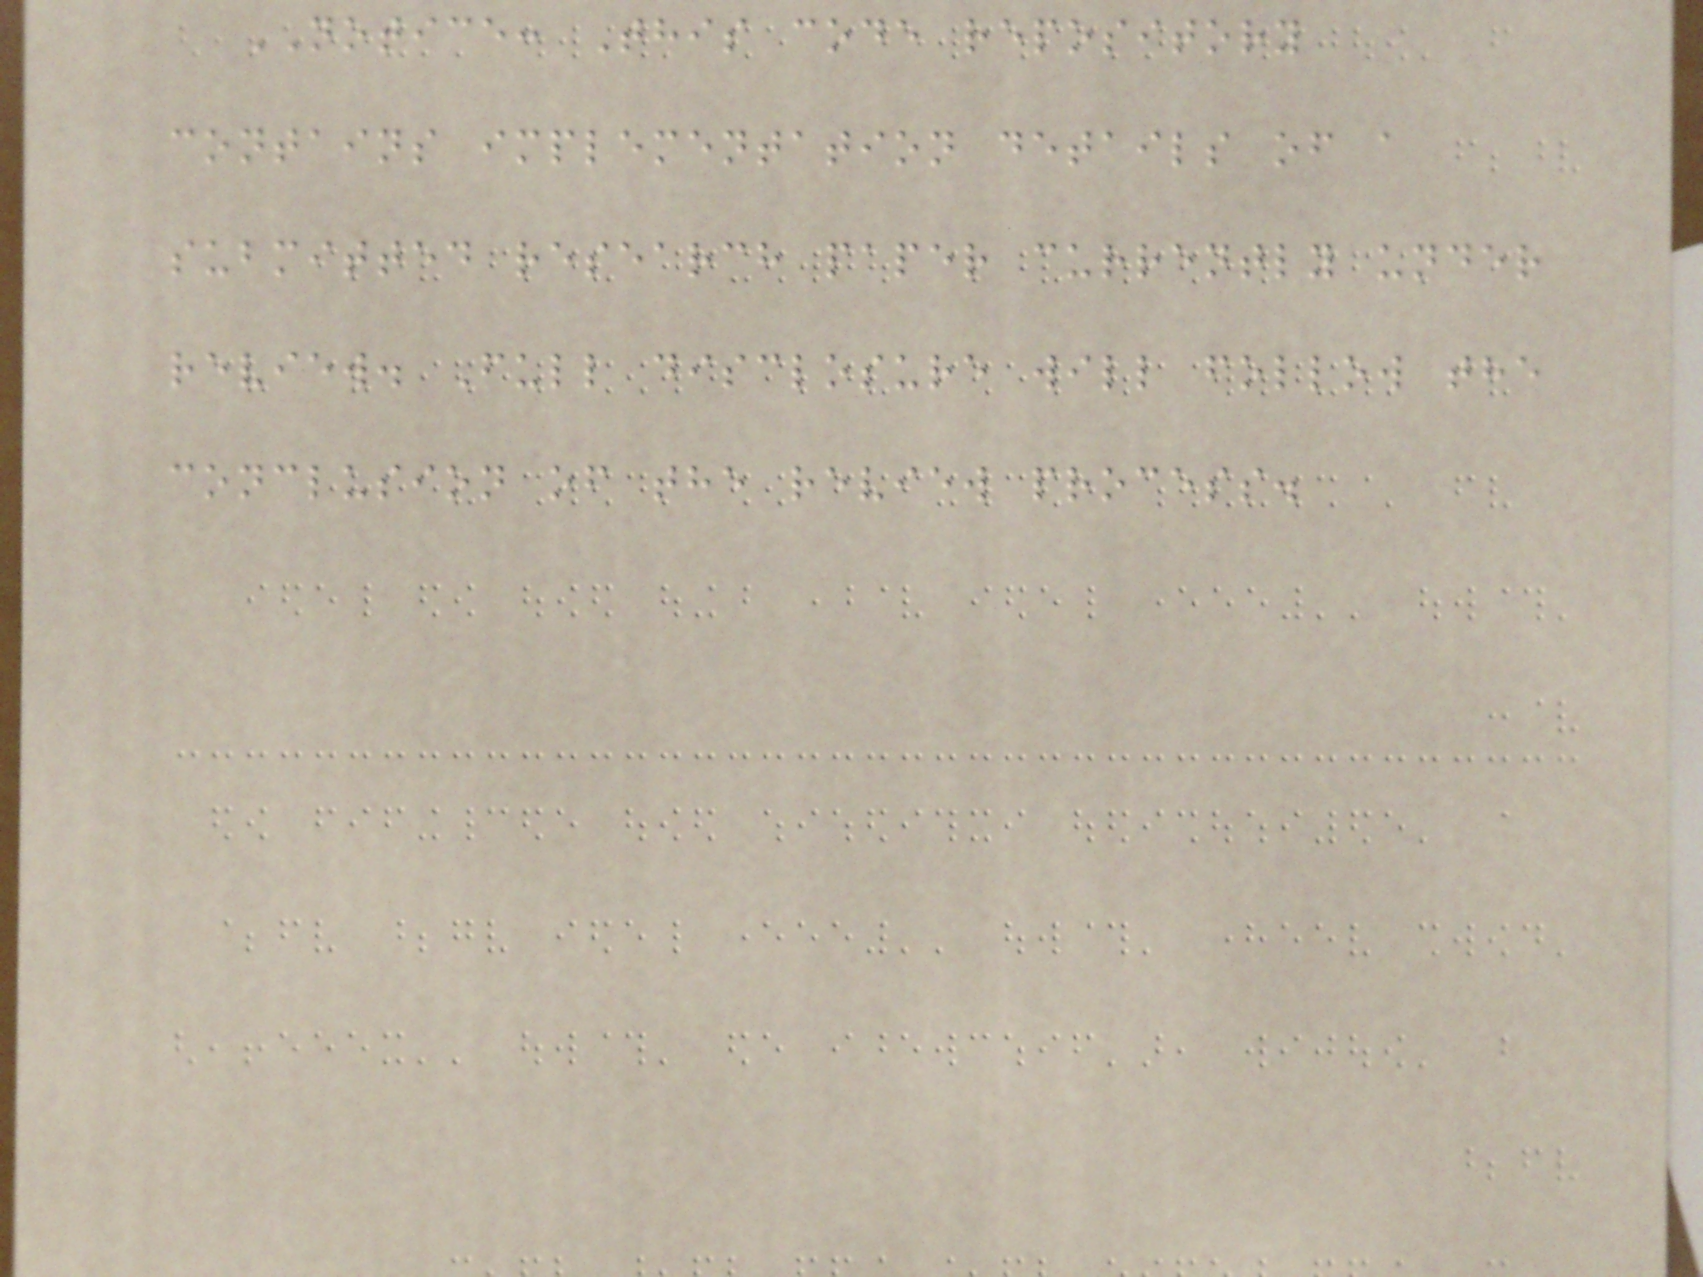NOTICE: This code repository
contains implementation details of a
submitted research paper currently under
review. Full disclosure will follow the
conclusion of the review process.
